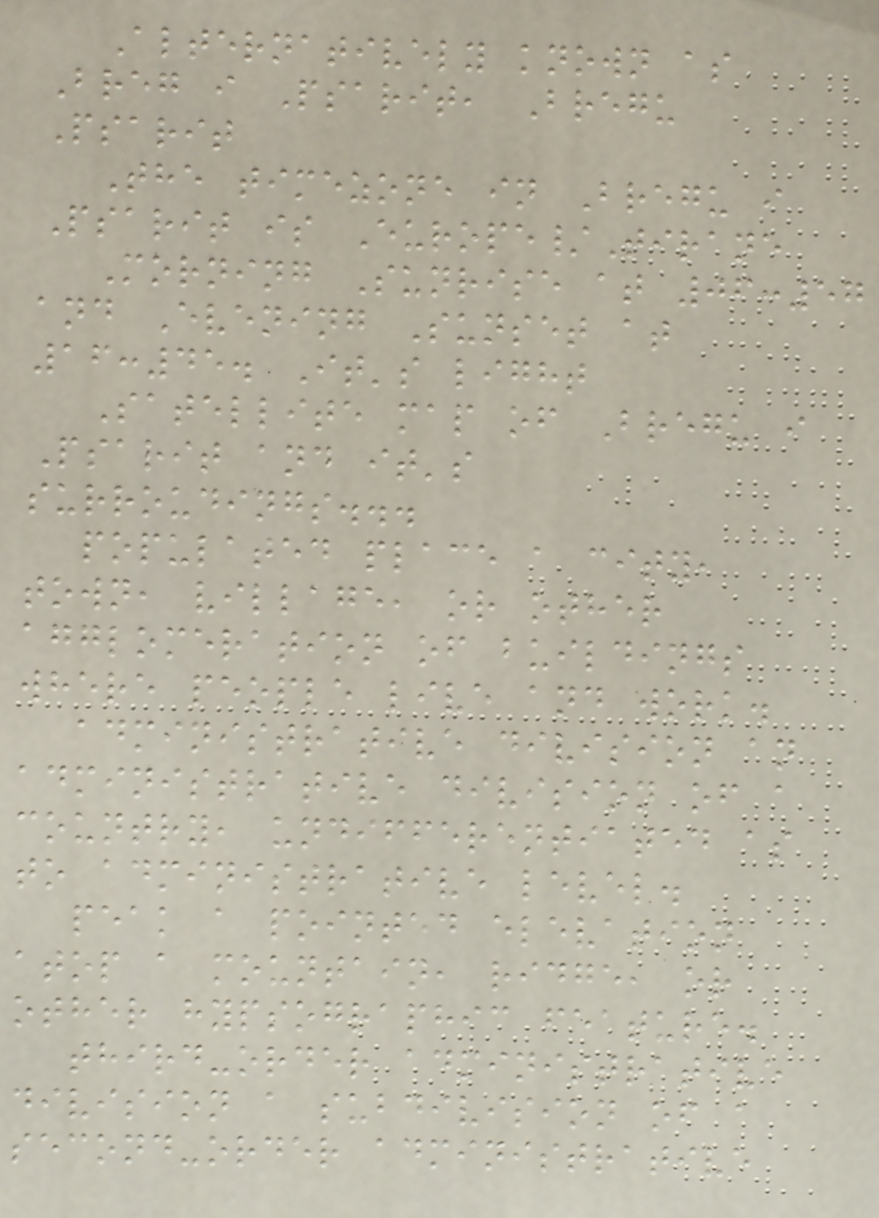Alternatively known as
Breg i Psarit, Bregu
Psarit
The timezone in Bregu i
Psarit is Europe/Tirane
Morning Sunrise at 06:57
and Evening Sunset at
16:45. It's light
Satellite map of Bregu i
Psarit and it's
surroudings...
populated place a city,
town, village, or other
agglomeration of buildings
where people live and work.
administrative division an
administrative division of a
country, undifferentiated as
to administrative level.
peak a pointed elevation
atop a mountain, ridge, or
other hypsographic feature.
third-order administrative
division a subdivision of a
second-order administrative
